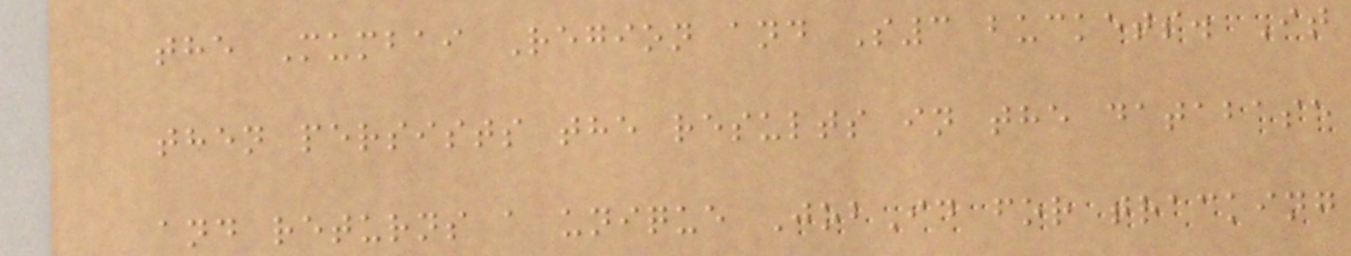the Mumbai Region and S3 buckets. It
then persists the results in the database
and returns a unique JobId for tracking
